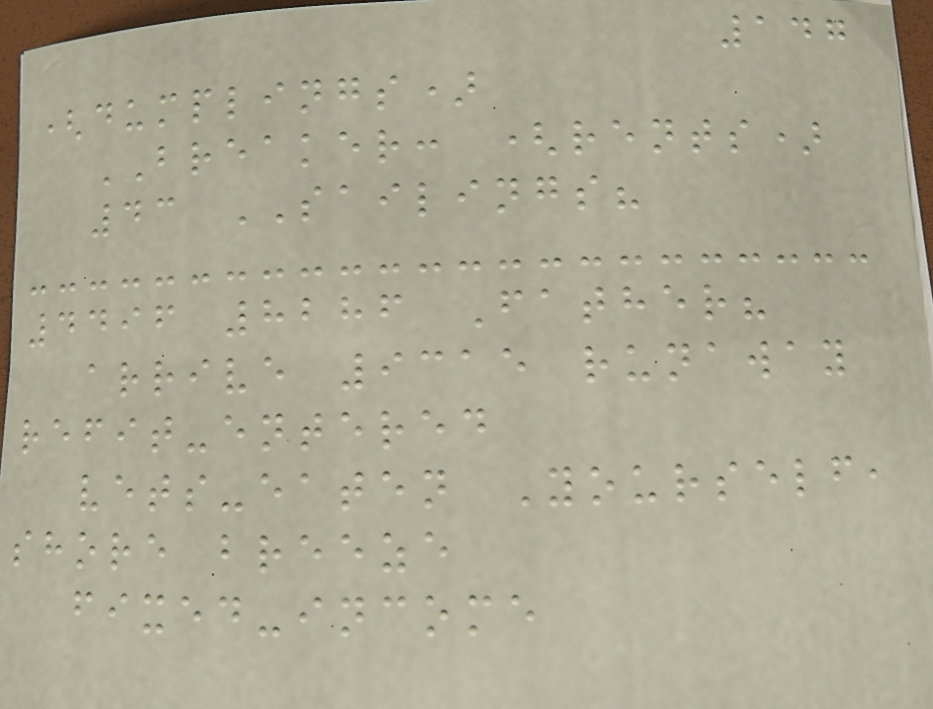147
(dumplings)
BREAKER: (rents)
43 SAILINGS?
4496 8286 Father?
arrive 9315 runaway
refit-entered
vets-eaten Yourself,
shore breeze
fixed-income
